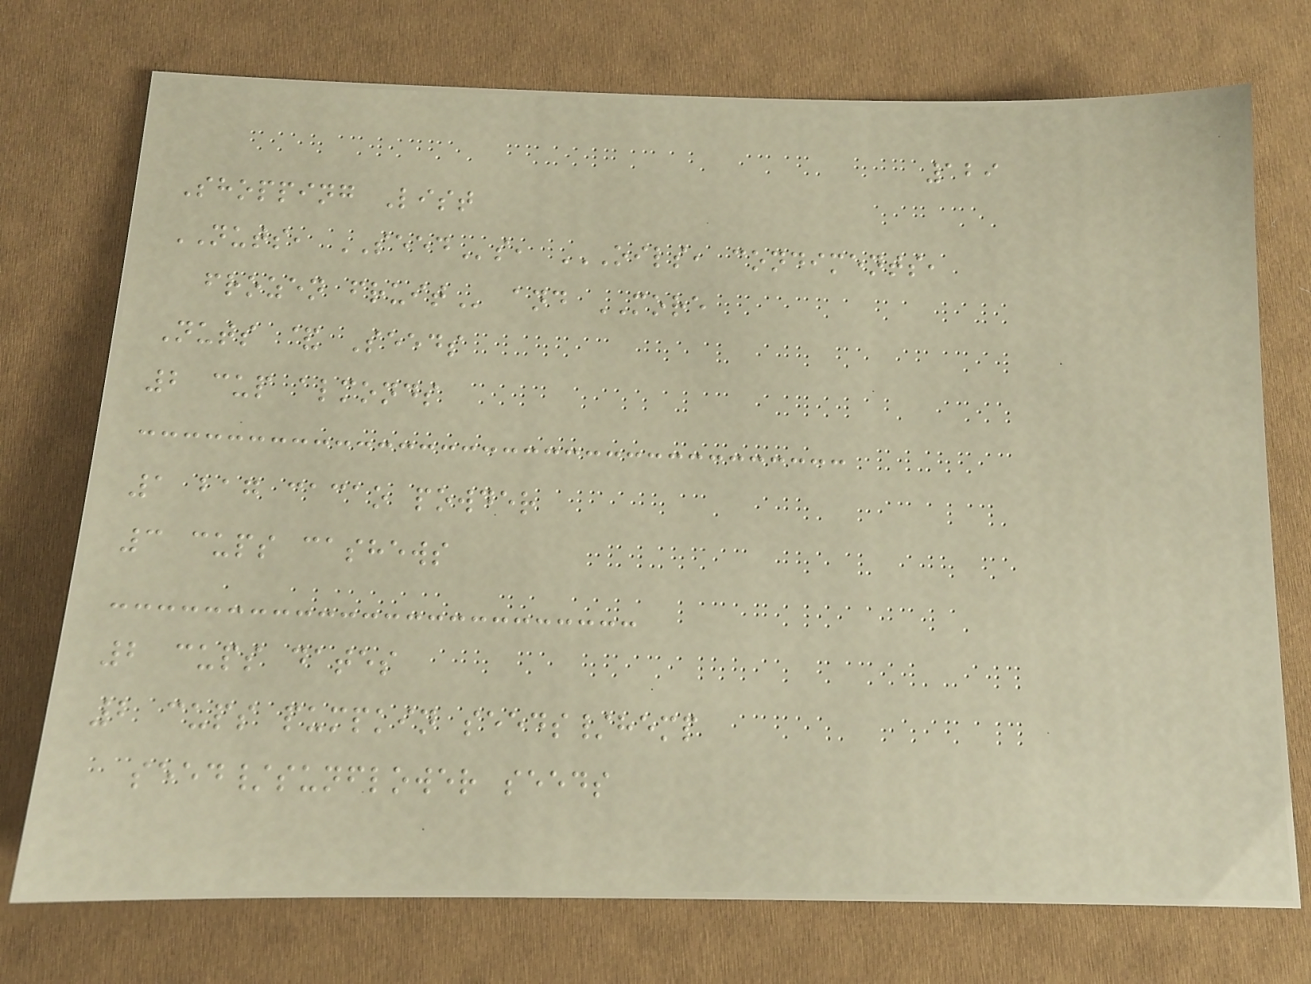129
Shopping List
NUTS, SEEDs, OILS, CONDIMENTS,
FROZEN FRUIT and MORE
Nuts & Seeds
2 cup almonds
1 bag cacao powder
3 cups cashews
2 cups dates
2 cups pumpkin seeds/hemp
seed/sunflower seeds
